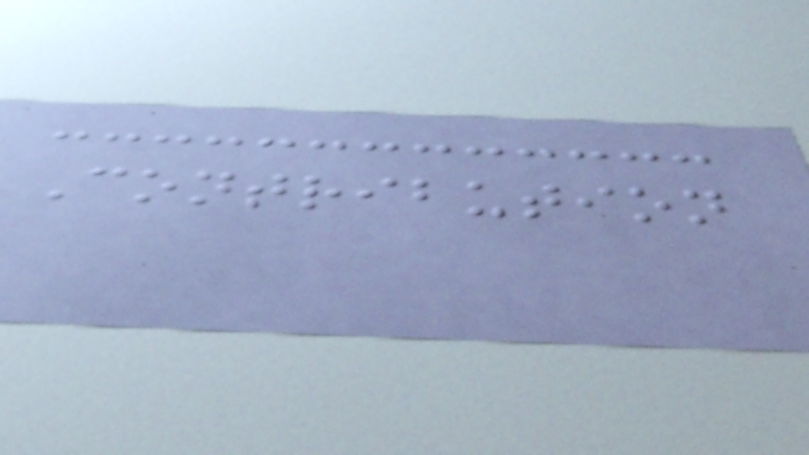Contribution
